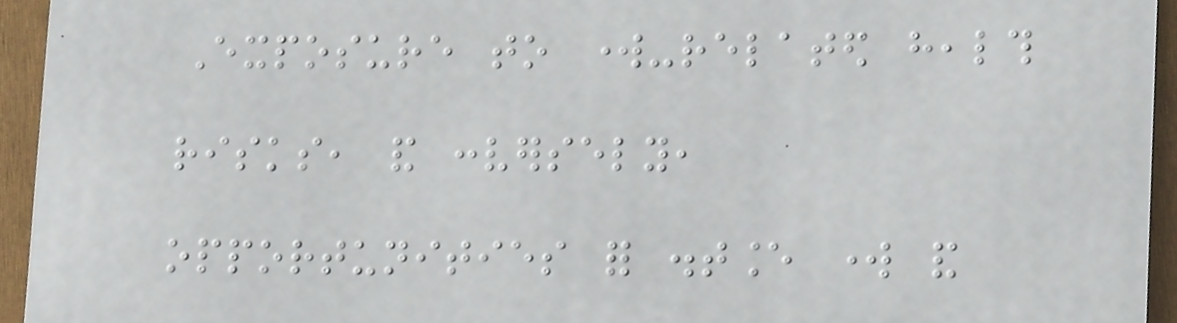Exposure to work-related health
risks, and conversely,
opportunities for distance work and
